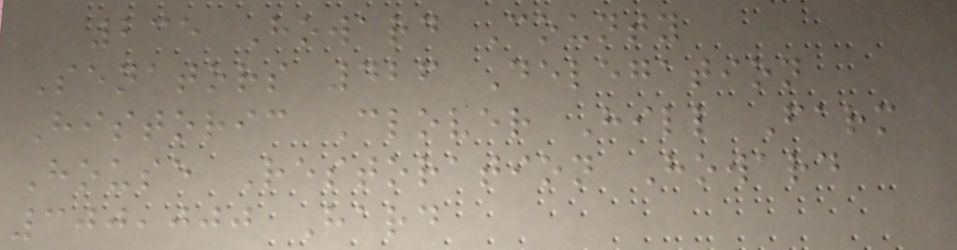235 Howard County
Senators 426 Delegation
Historic Clover Hill Farm
House Restoration Howard
300,000 Hard
